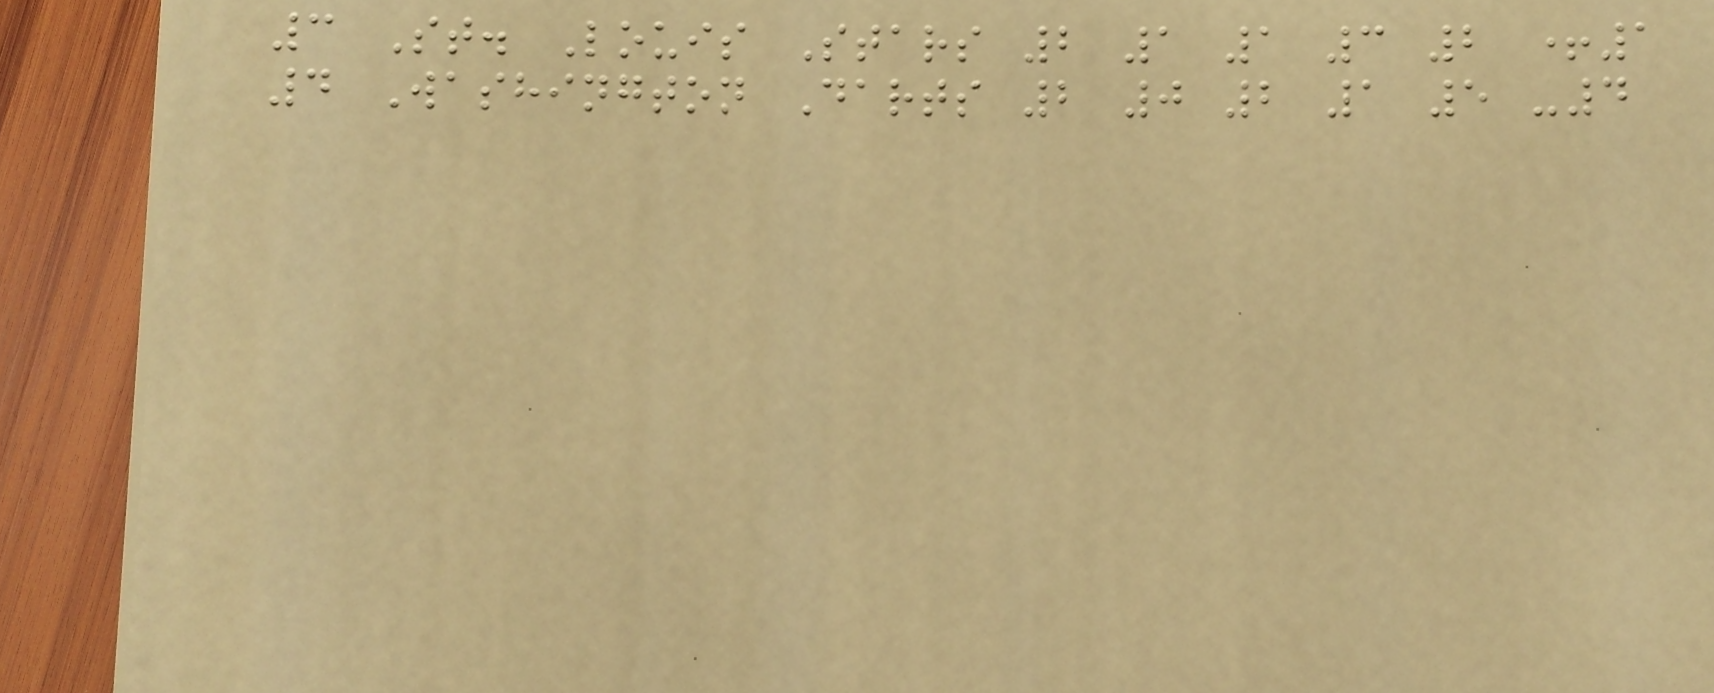3 St. Louis Stars 2 1 1 3 2 +1
4 Washington Darts 2 0 2 1 5 -4
